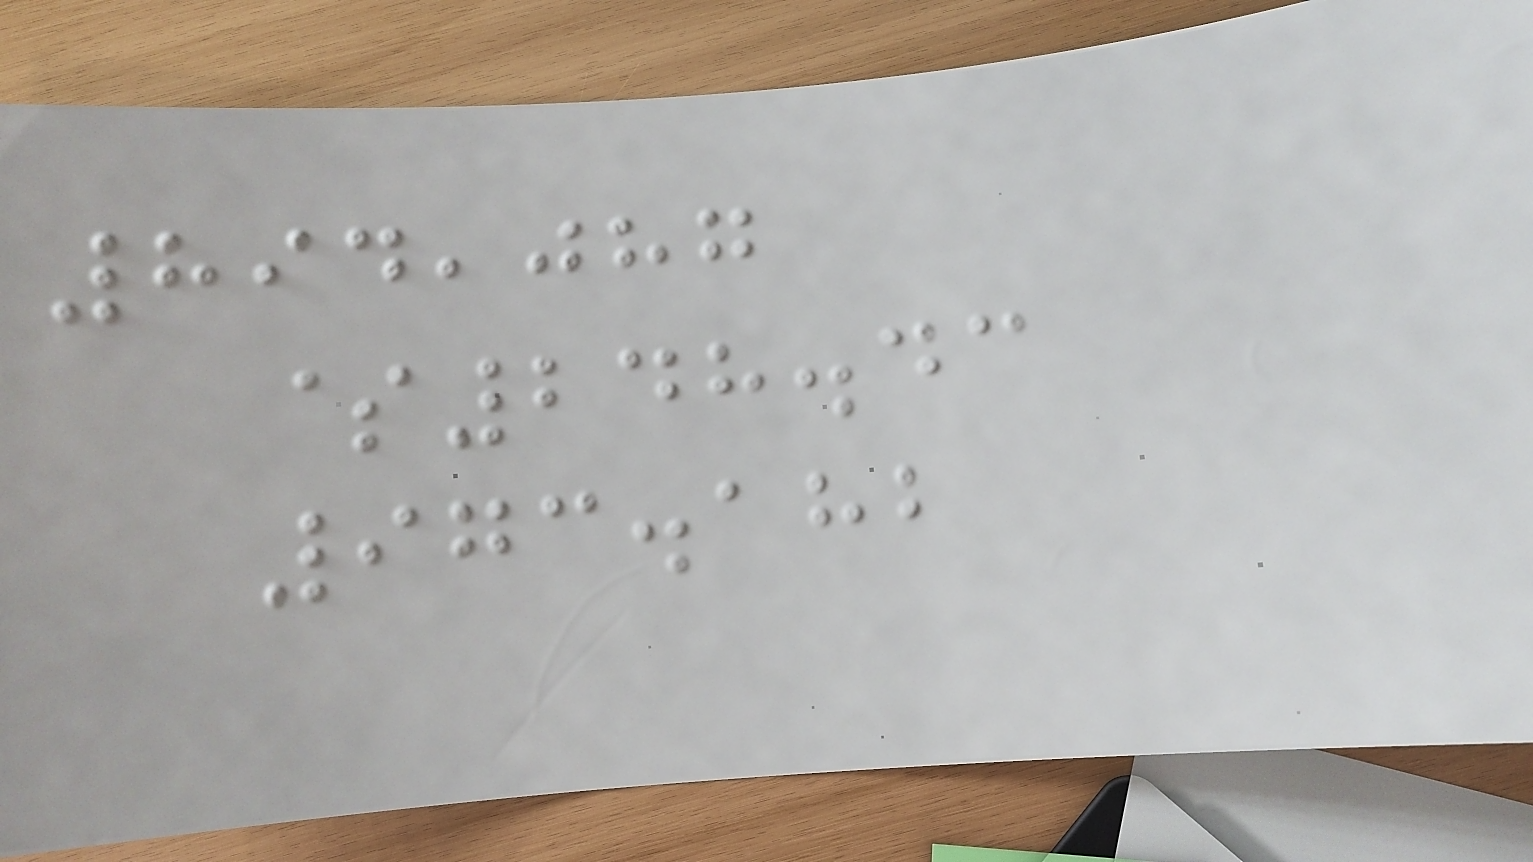894,087
$248.43
973.182
